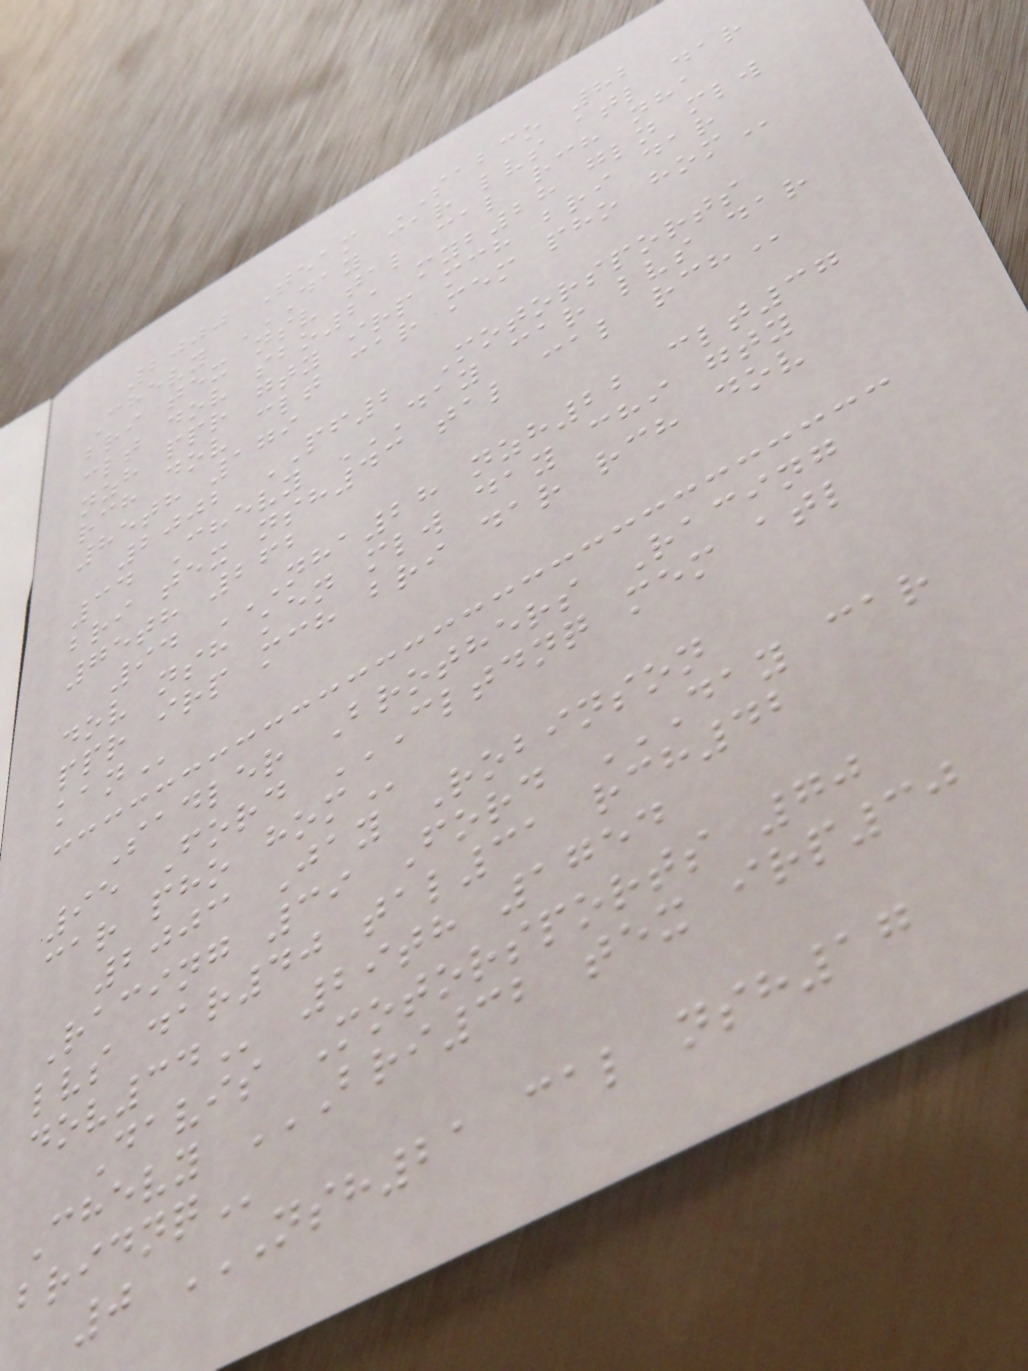2000 Team SABCO 82
Chevy DAY CAR LVS ATL DAR
BRI TEX NSV TAL CAL RCH NHA
CLT DOV SBO21 MYB28 GLN MLW
NZH PPR GTY IRP MCH BRI DAR
RCH DOV CLT CAR MEM PHO HOM
85th 179
2002 PF2 Motorsports
34 Chevy DAY CAR LVS DAR
BRI TEX NSH43 TAL CAL RCH
75th 262
94 NHA28 NZH22 CLT37
DOV NSH KEN MLW DAY CHI GTY
PPR IRP MCH BRI DAR RCH DOV
KAN
Sadler Brothers Racing
95 Ford CLTDNQ MEM ATL
CAR PHO HOM
2003 Jay Robinson
Racing 39 Ford DAY CAR
LVS DAR40 TAL31 RCH42
DOV34 29th 1754
Davis Motorsports 70
Chevy BRI32 TEX IRP30
BRIDNQ
0 NSH21 CAL NSH17
